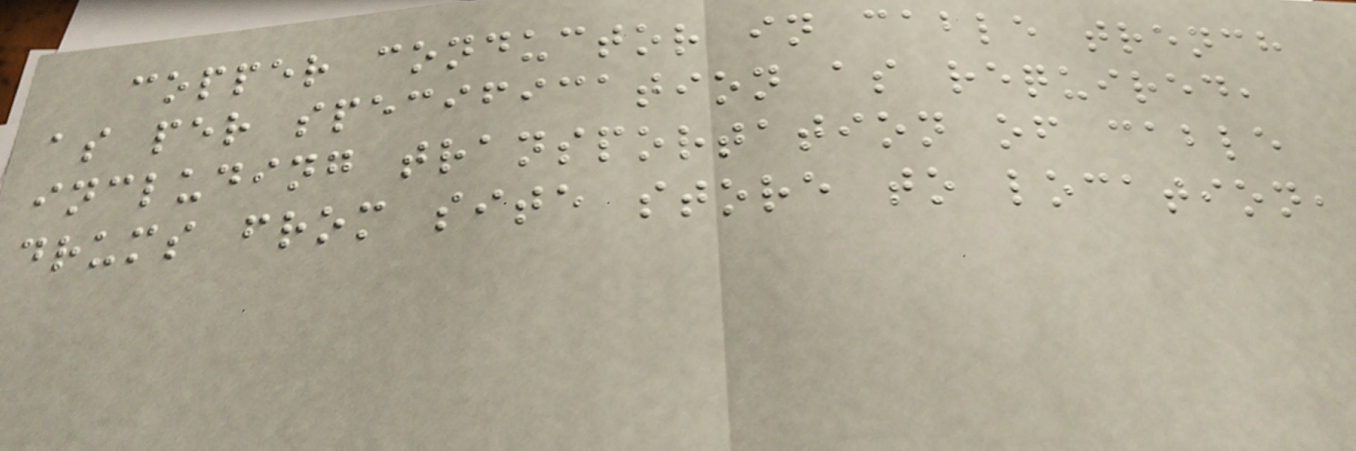copper conductor in cable trench
as per specification as required,
including transportation of cable
drums from site store to location,
